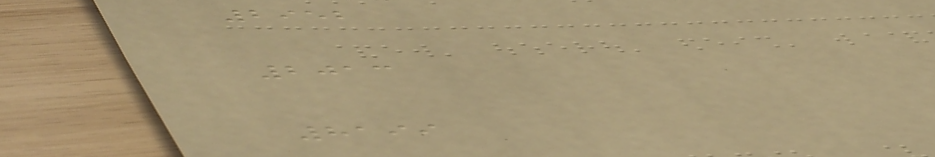2952
2013
8199
